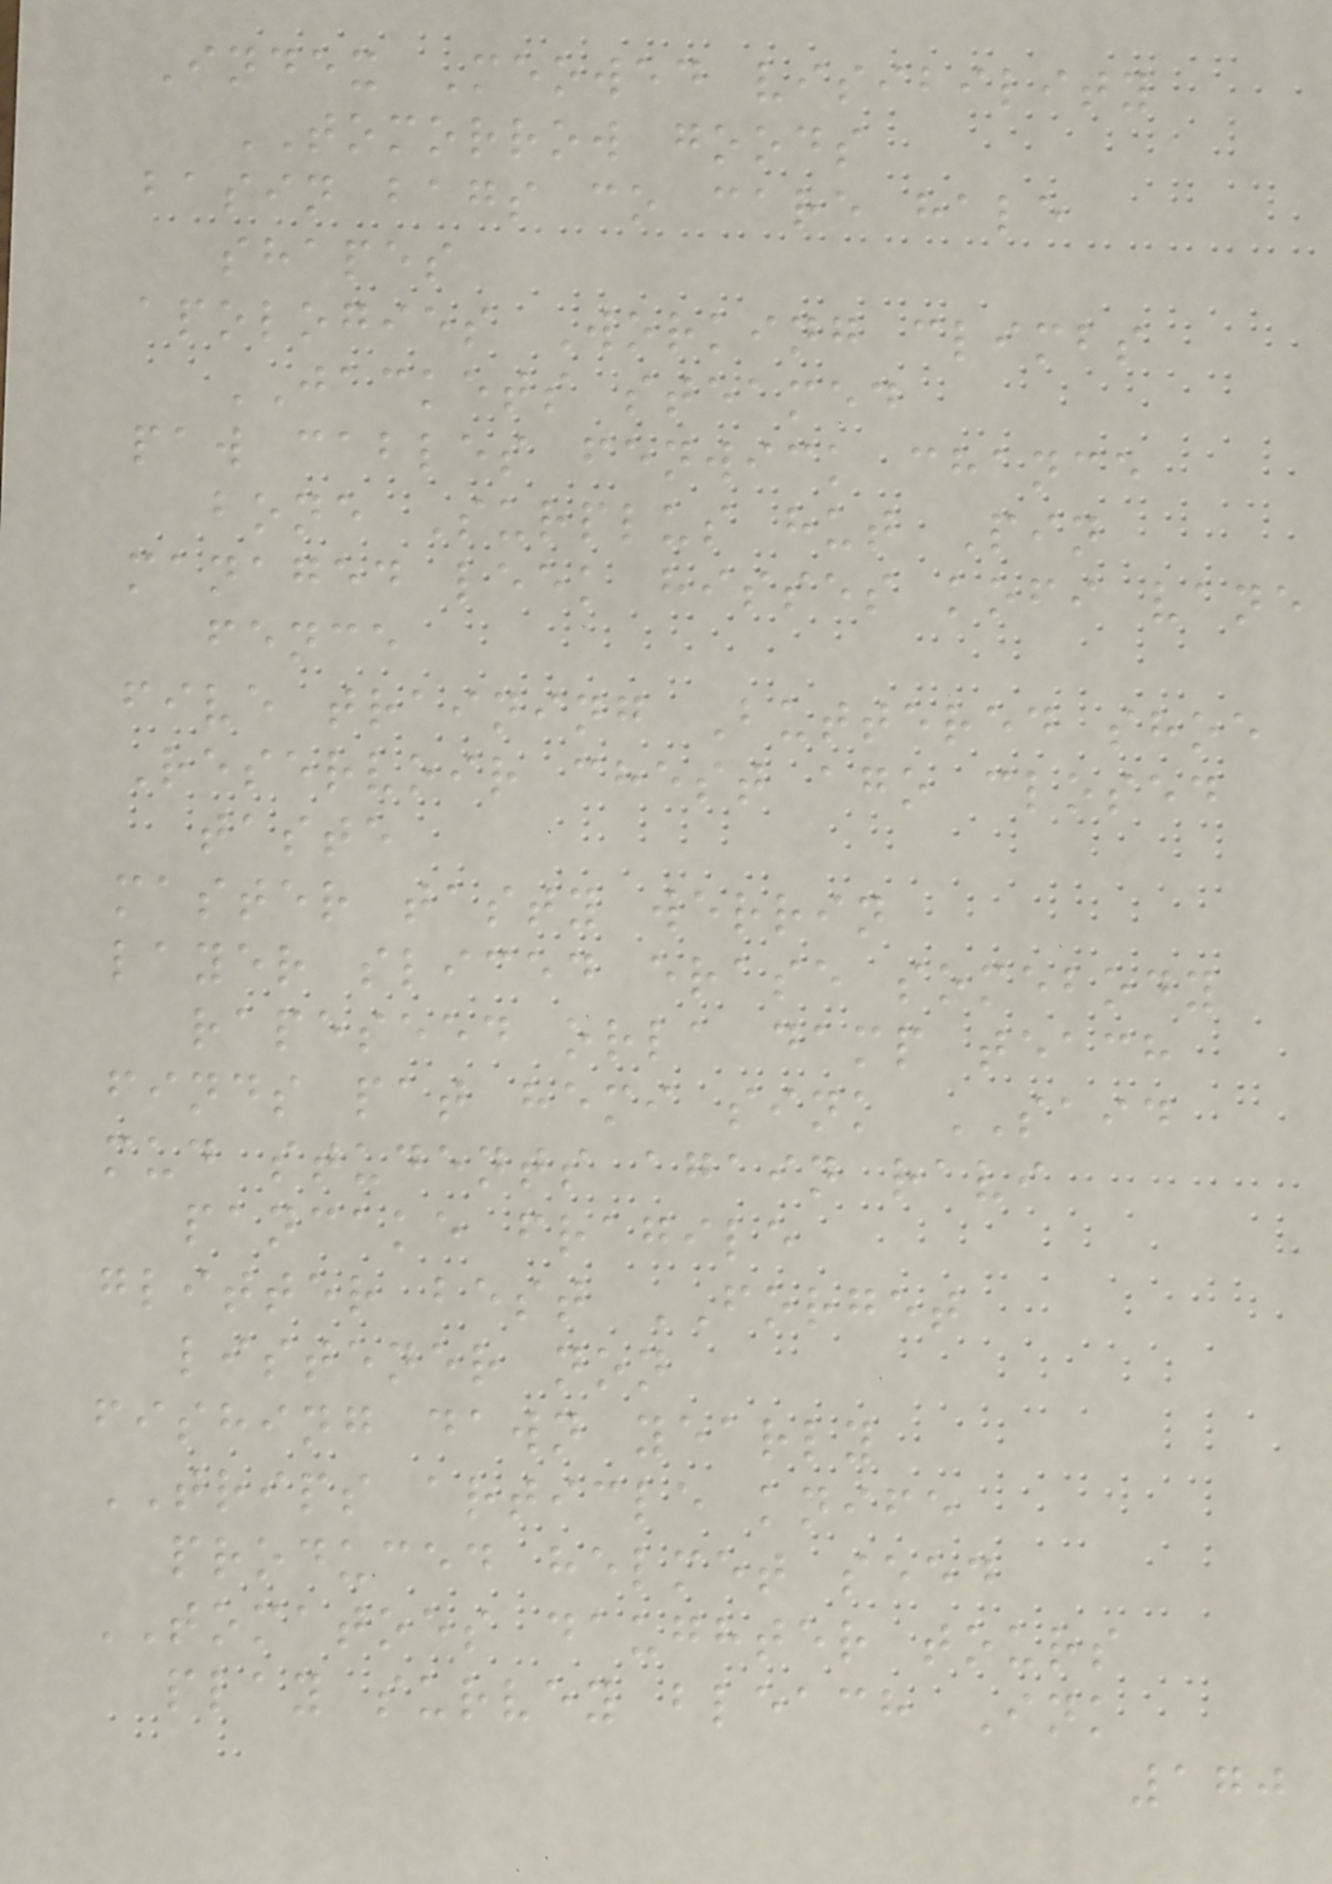Index Meowed visibility
TOMORROW goods
basin bags co care hale
shapes
apologies Working climbs
JACKETS steamed
paw cables fenwick chance
bone Surplus hut Pin
managed leek hisses kofi vane
fence
five training Buttered shoe
Reservoir chest ago closed
taste
master tasty werrin
layer sliced erase somebody
rapeseed orla damp teach
finds pat hemi sink SAID
mud students again ravi
pancake fragile
glitter best FORGET
listener non
fishing dawn yearly
TRIPS article knife
produced helmet seed
TOMATOES daughter tours
play survey bleach Ink
170
